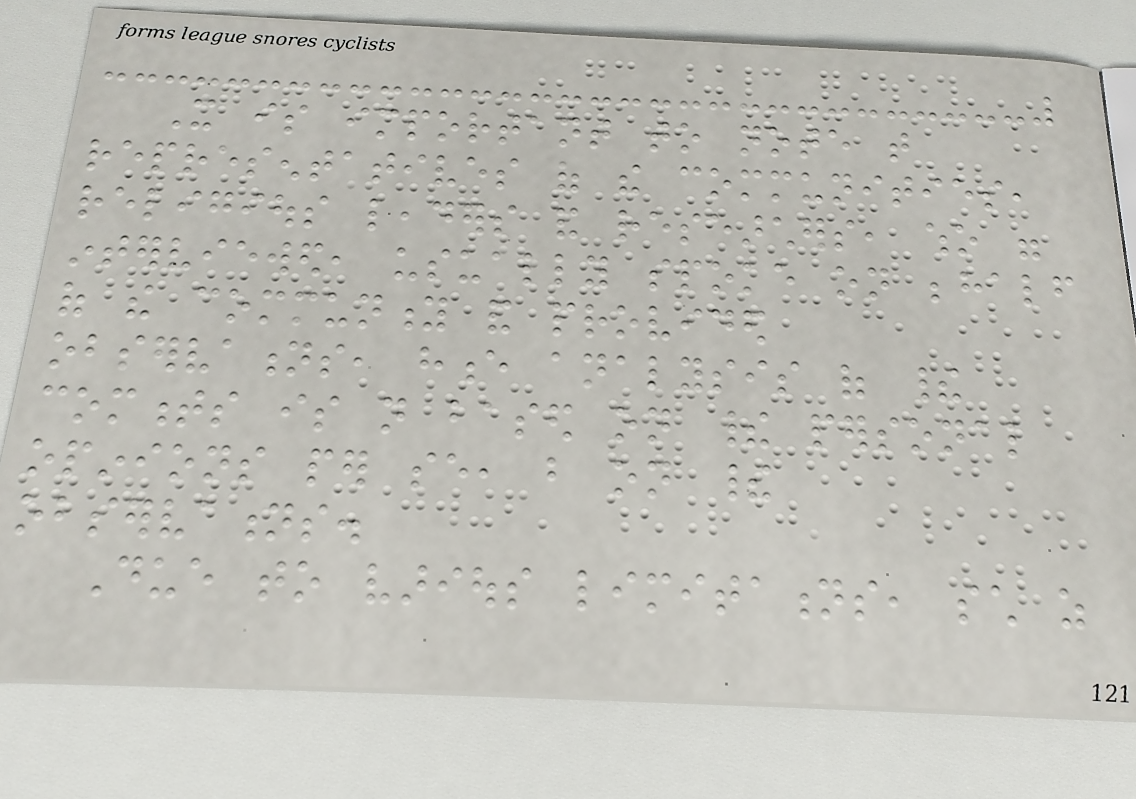It is important to note that
representatives of the communities,
religious leaders and researchers, who were
interviewed, usually spoke on behalf
of the community and provided
observations, hence analysis of their
comments is not based on their personal
opinions per se, but on their
observations.
Due to various limitations, such as
